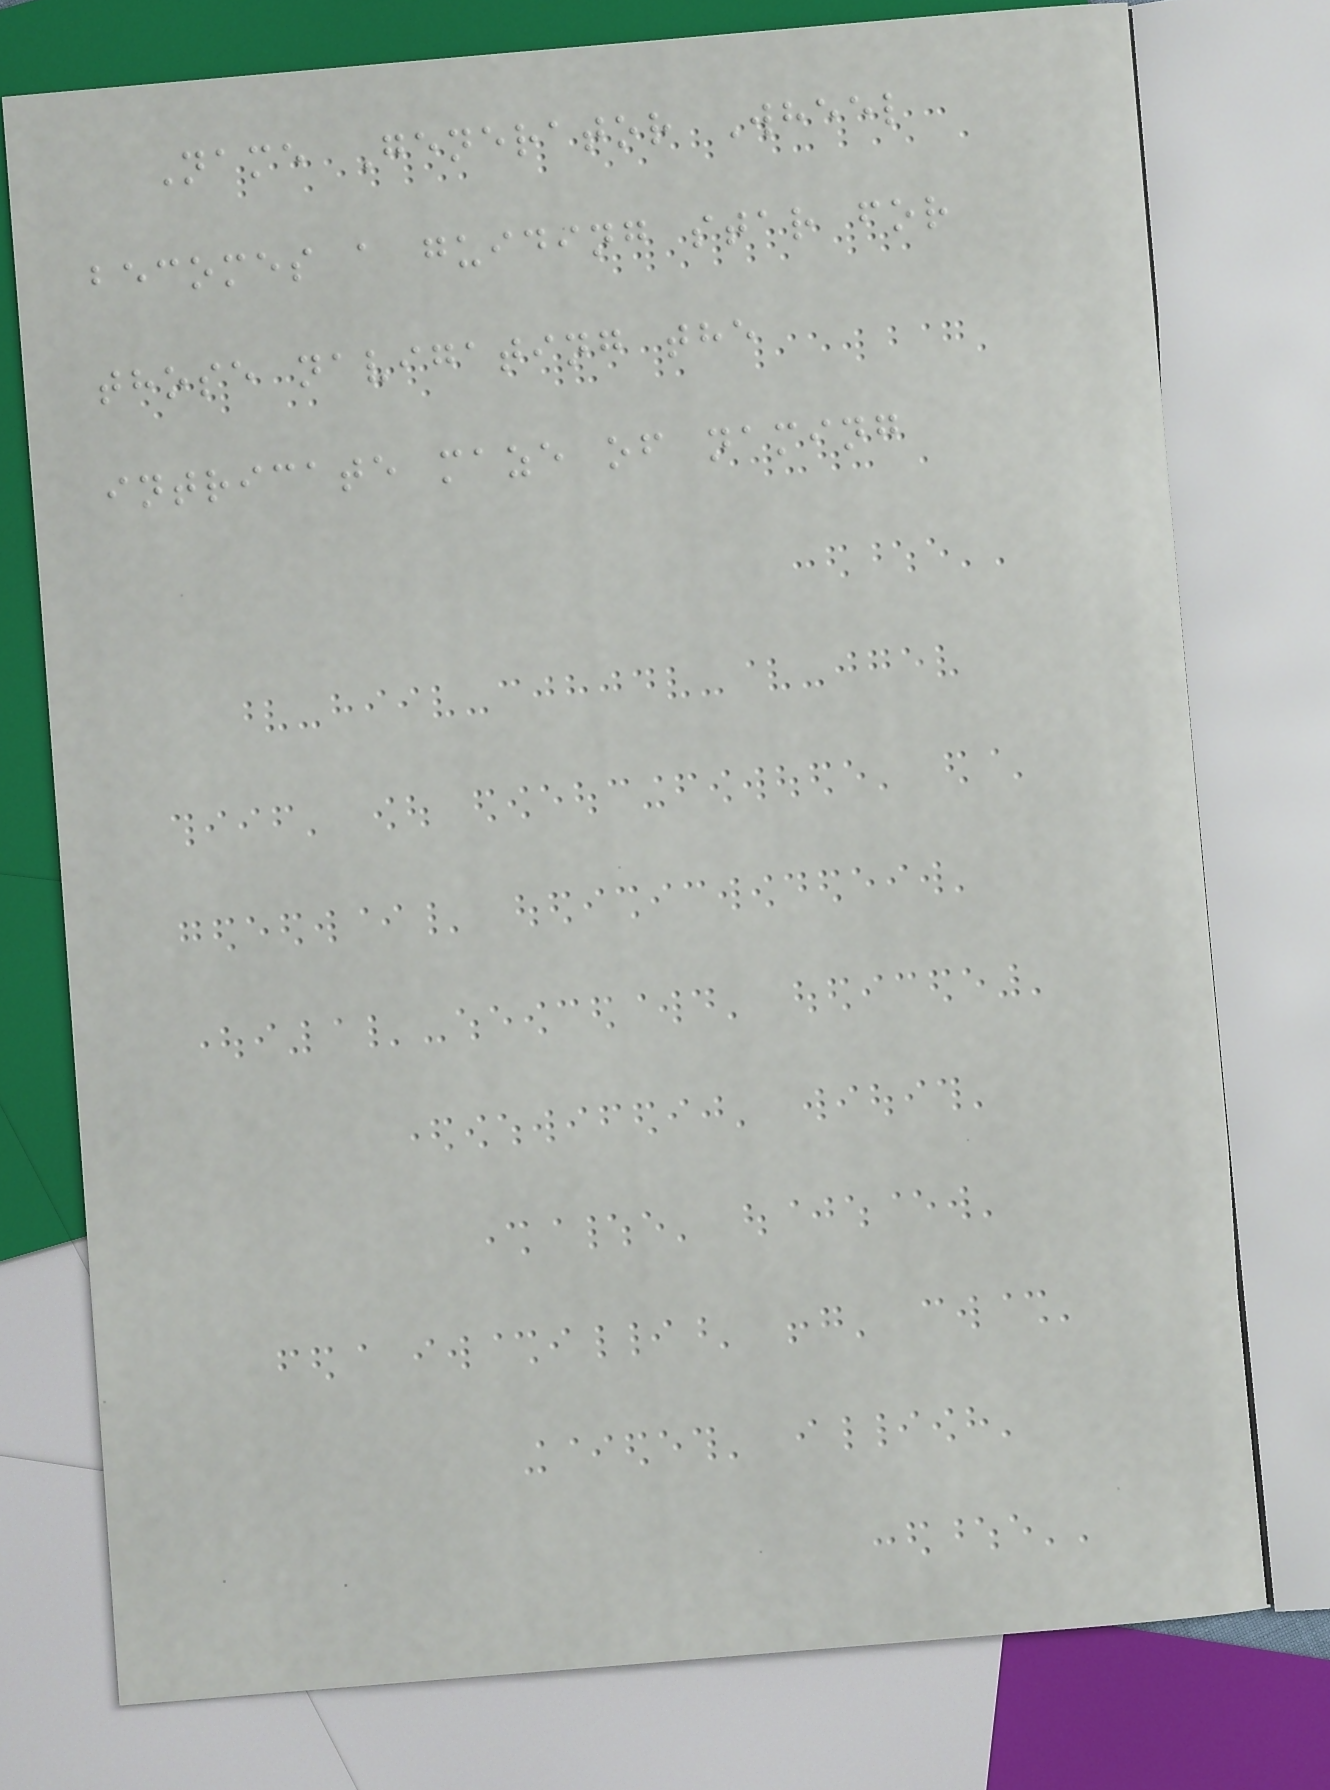Name Generator Wheel
becomes a guiding star for
those navigating the
intricate maze of naming
